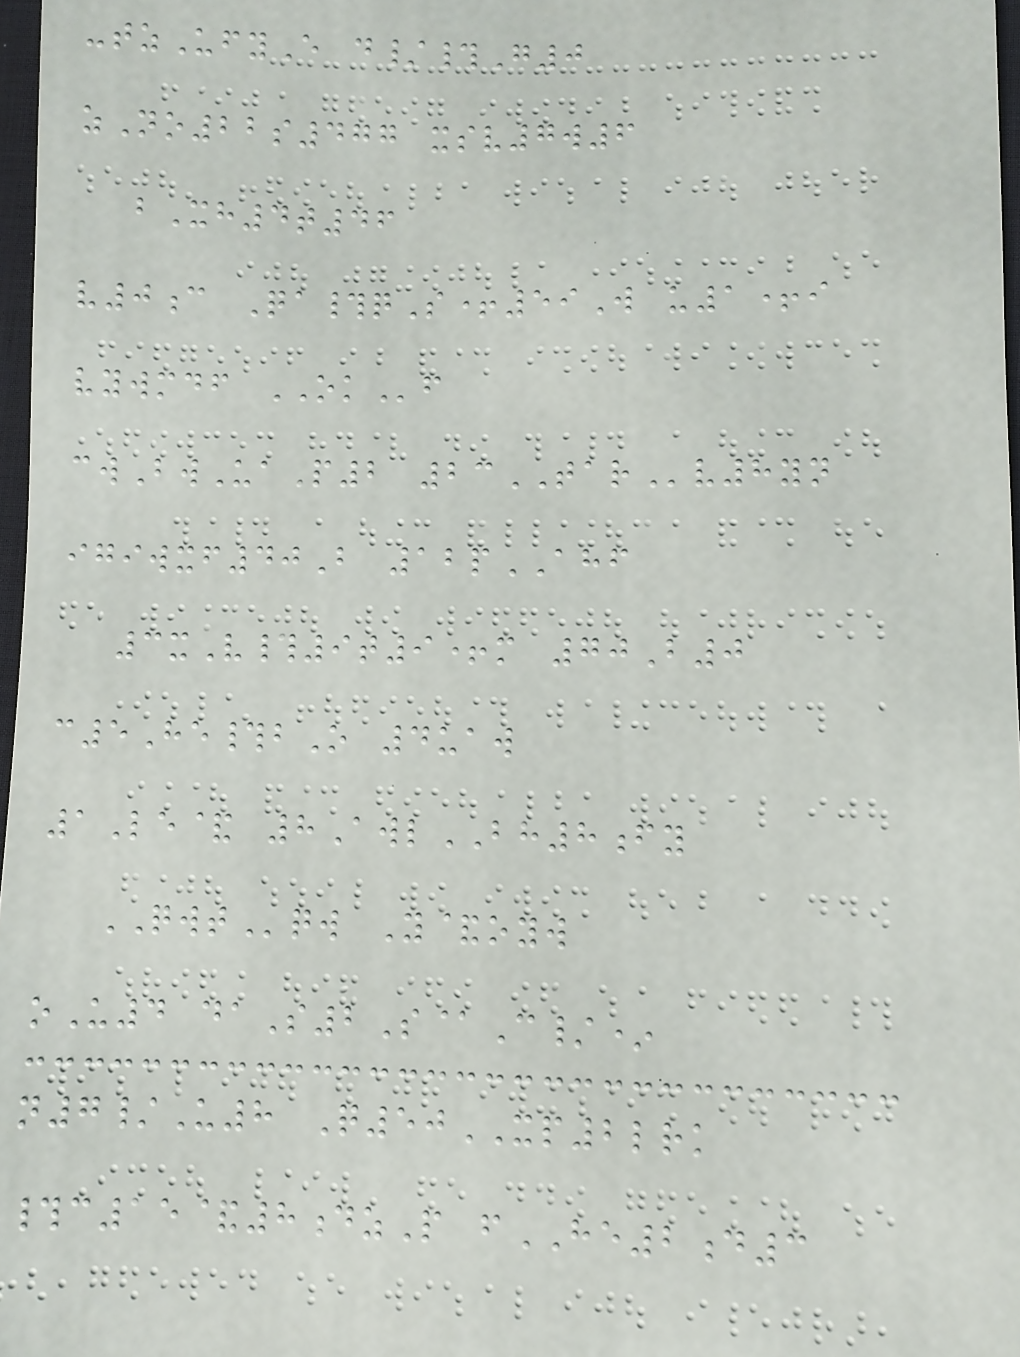-tzUfyE d/#G0
zNo22s477 xsv7w6
bXh4t46
v0c Qa#qS+59W u1+i
vywmdf OKf
cwBwUaP2 23TARv8yn
igiwxf40B 12pAHF
3xV#9t9+m 70B0
c5He#bO 4uaw
1Le& 8AwlBH8fy
QWTqw Y&oyw
oU4 daS2S@C/*
n7/U8 Q50XP2lrk
#c15&8dzP fHE2d3
